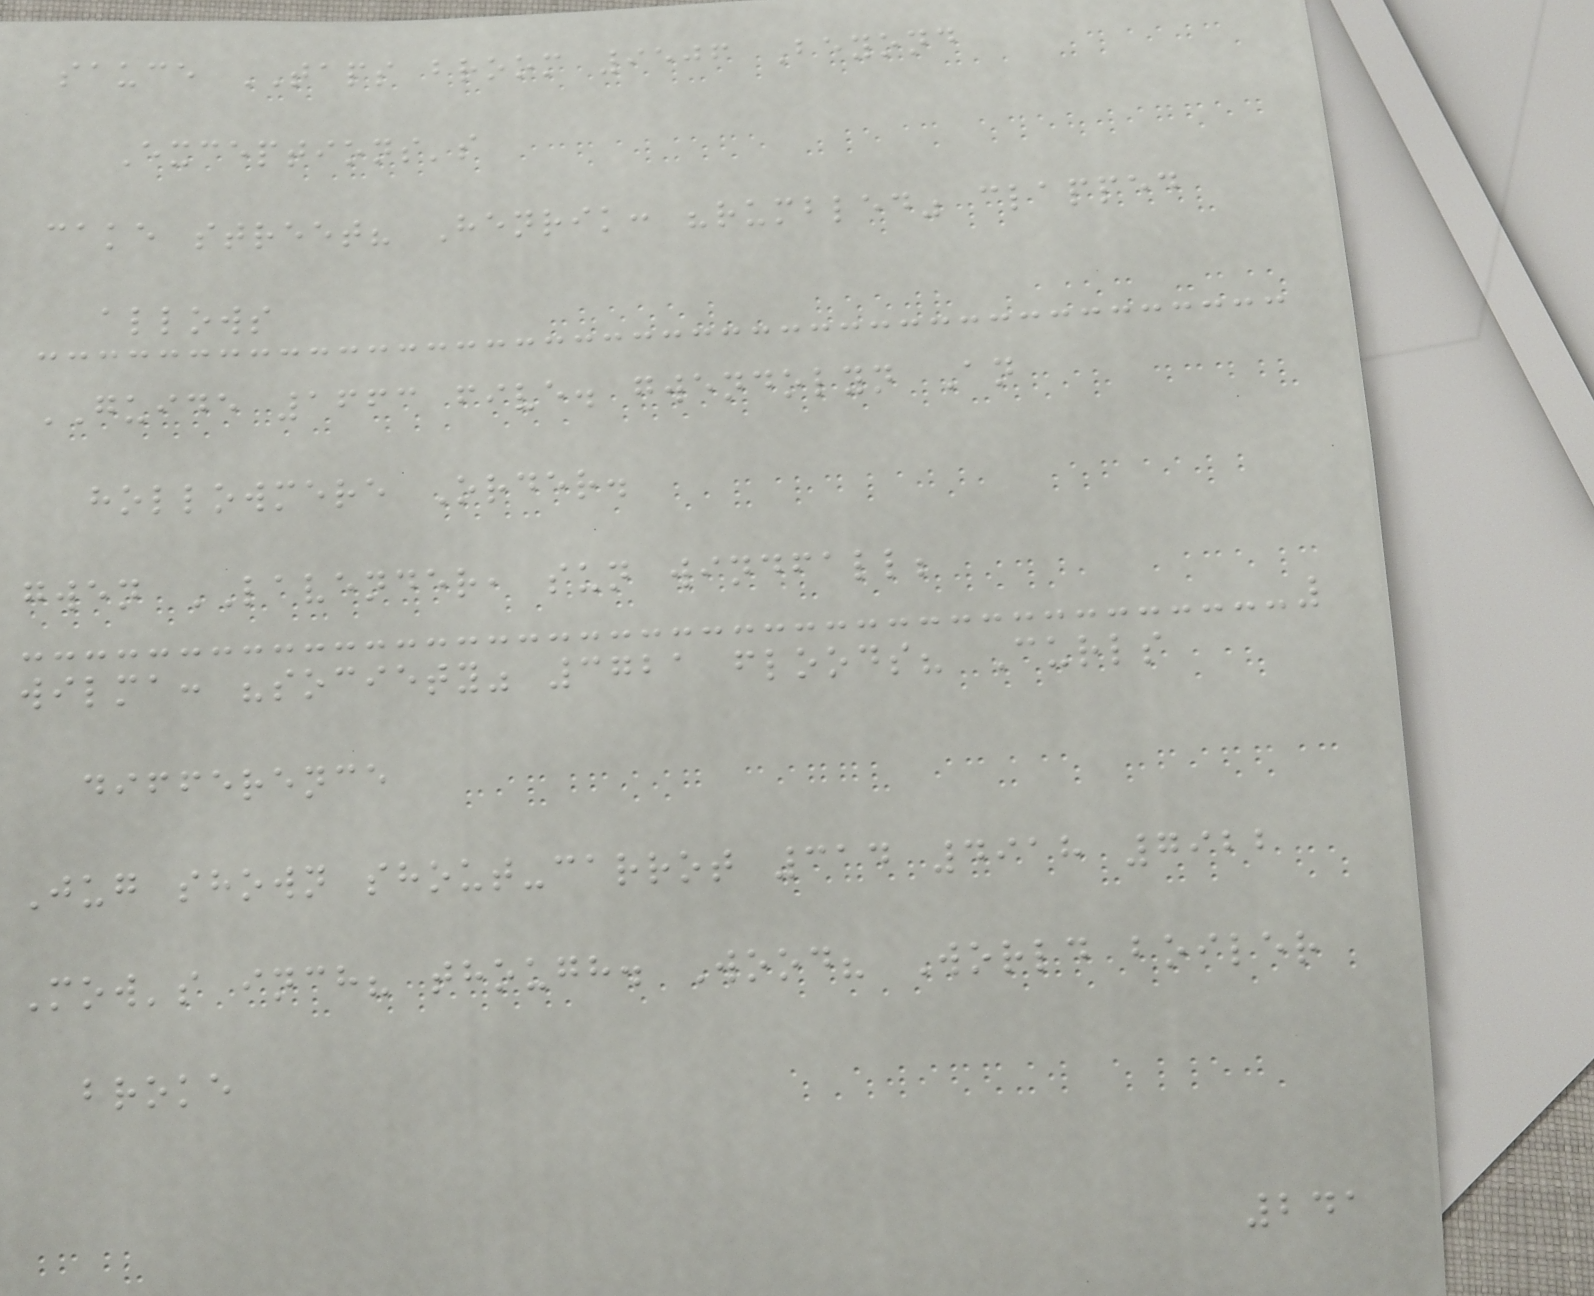sauce TAPS broom 9506 Beyond
Exceptions's
cake street? Henrik: "rumbled" clapped
allows
GUIDE 1663 five. gwendolyn An
hollowmere Order.
gwen LAVENDER, sun windfall;
wilma: "society" 3721 floods? Curls
difference
Jug shown shout-carrot 314 4918 7922
Mow's inch? though. Wood? World boiler
broke
241
